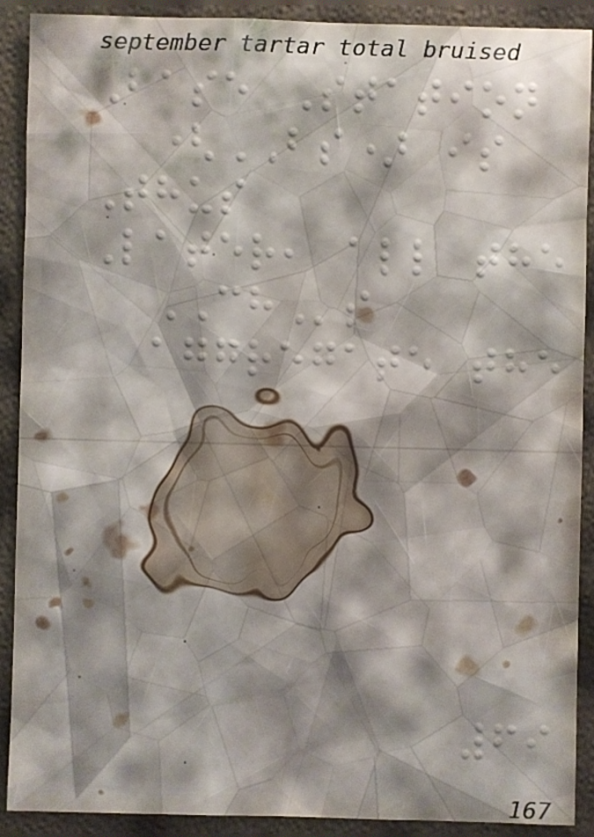Base Station
(BS) is
Thus
Later, all the
CHs
aggregate the
69
